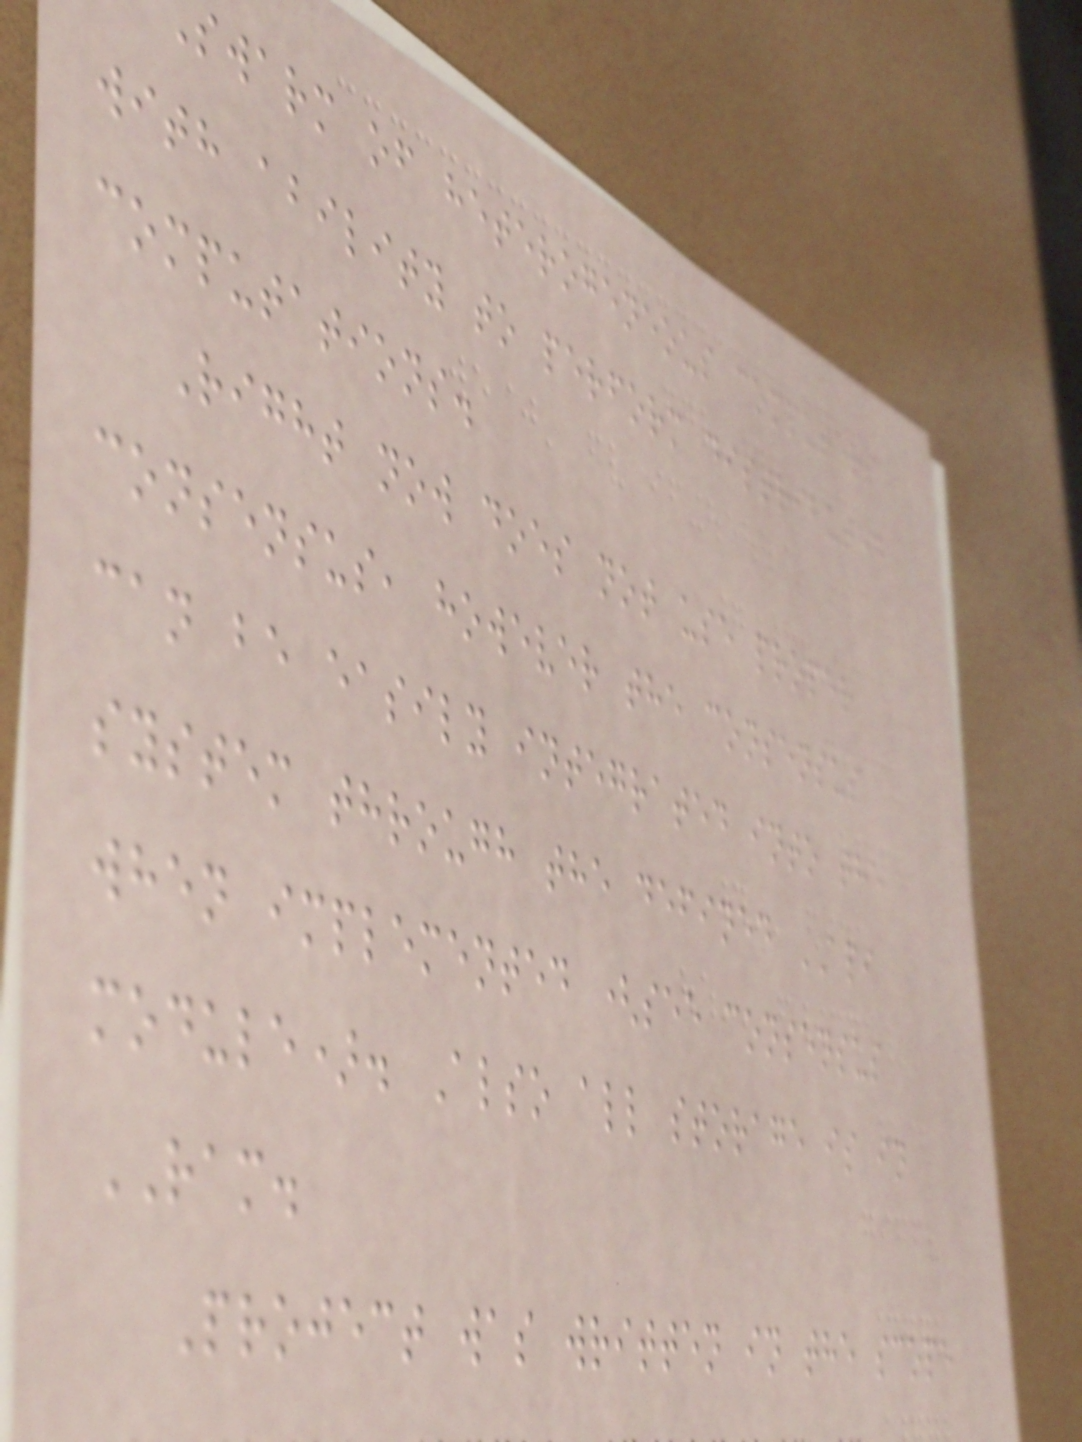swarm of heterogeneous computers
with ability to perform distributed
computations.
Right now does not use proper
consensus, however the consensus
can be easily integrated into the
system through the defined API
when implemented (see consensus
module). Also all storage is in
RAM.
Project was written in the scope
